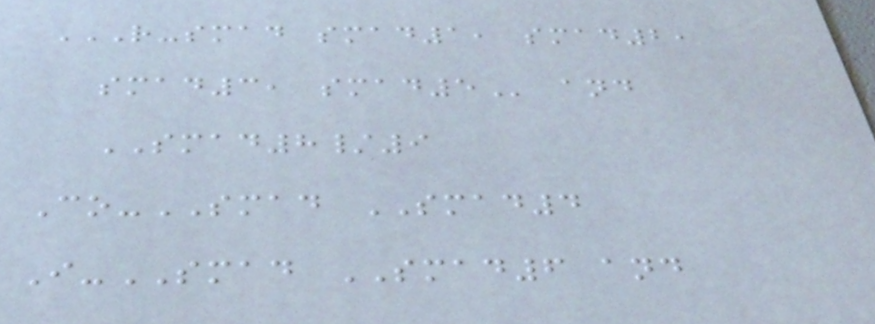R-SMAD SMAD1, SMAD2,
SMAD3, SMAD5 and
SMAD8/9
Co-SMAD SMAD4
I-SMAD SMAD6 and
